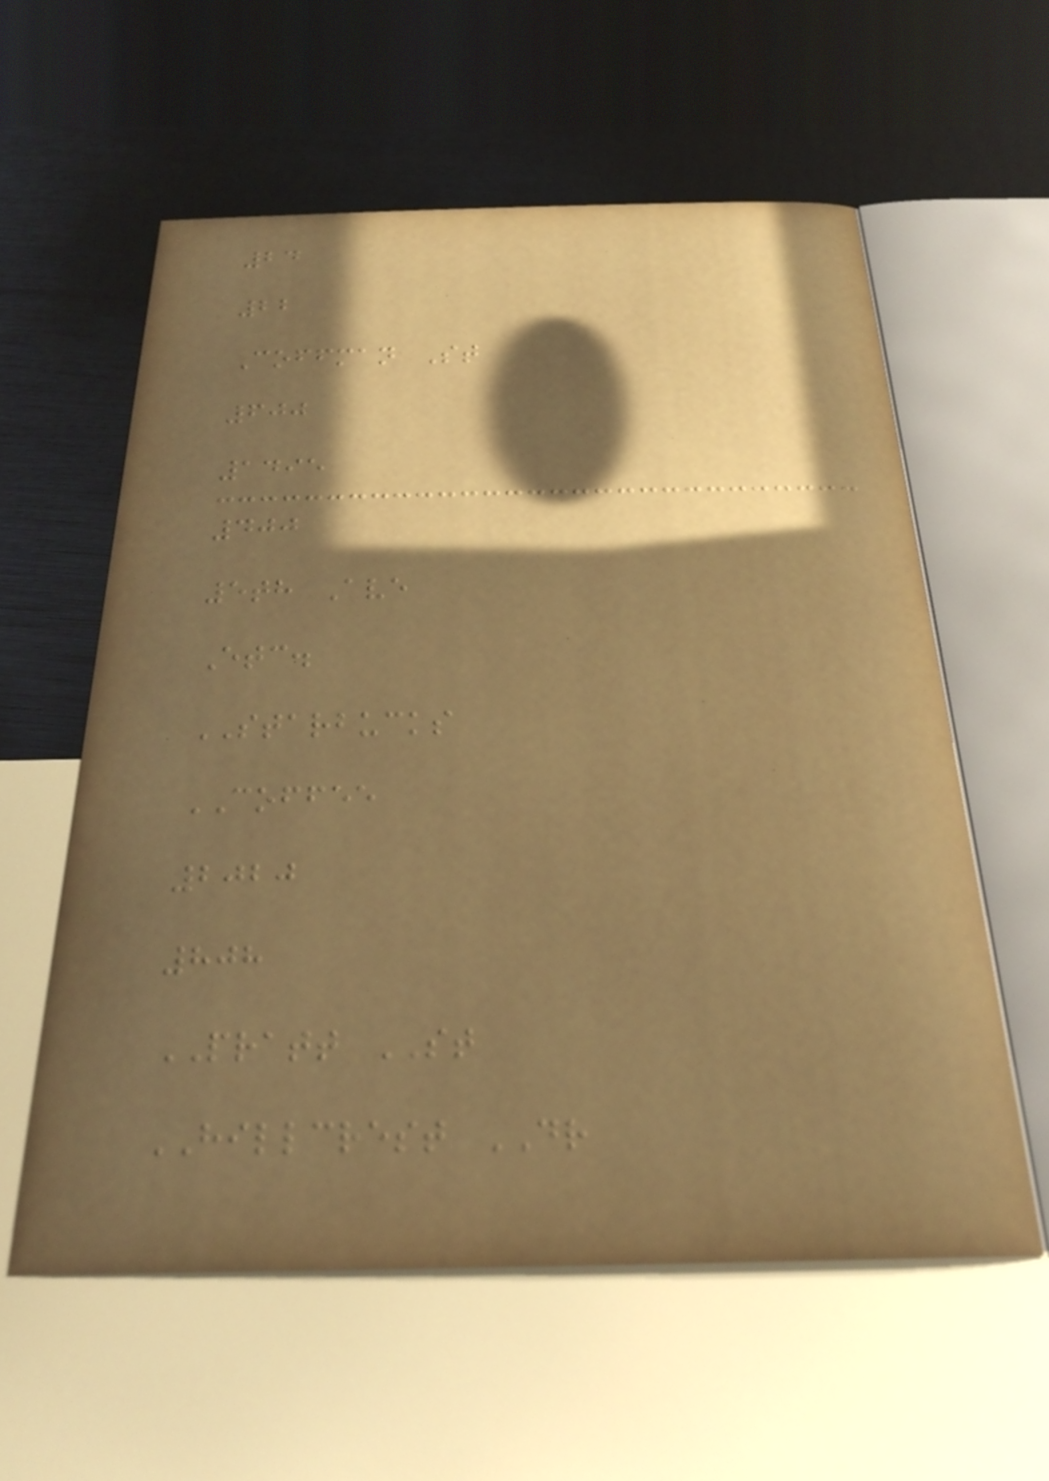24
22
Coffman St
600
1495
400
5th Ave
Etc.
STARBUCKS
COFFEE
2020
808
PRATT ST
HILLCREST DR
